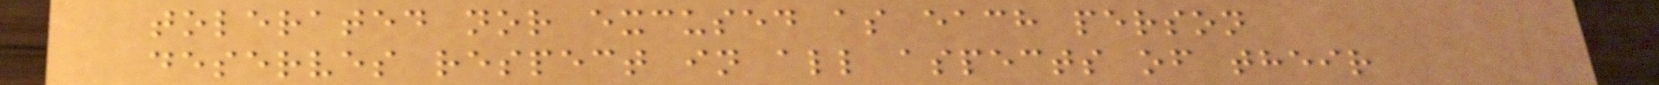tolerated nor excused as each person
deserves respect in all aspects of their
